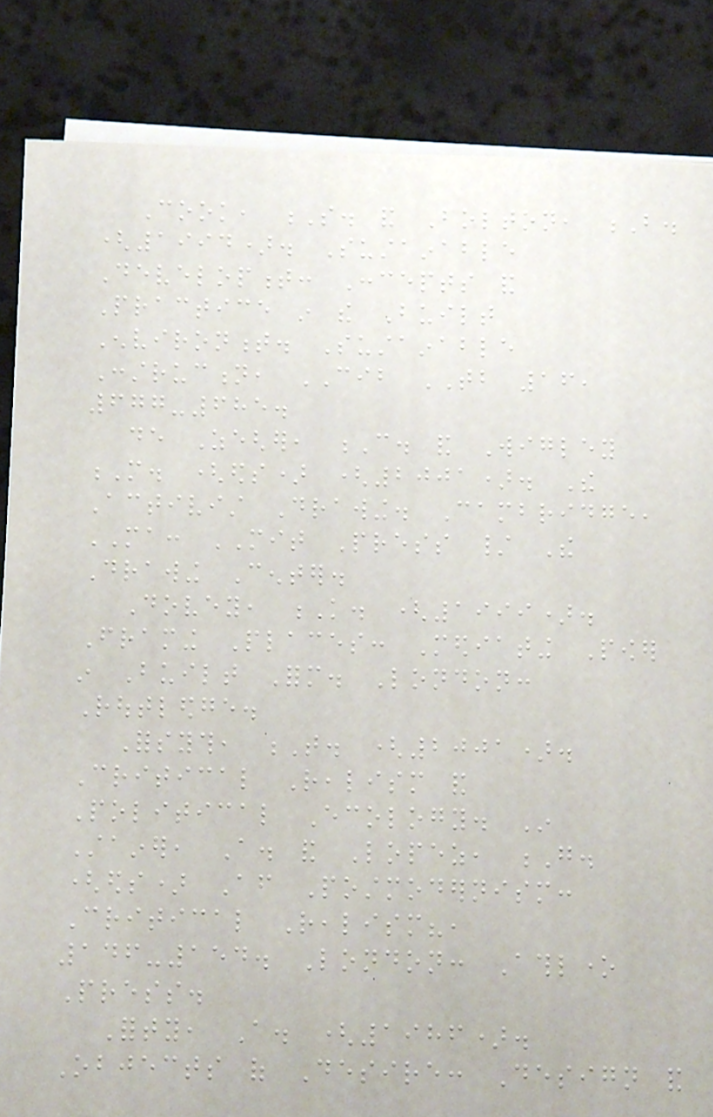Cook, S. and Bolton, B.
(1994). Sustainable
Development: Concepts and
Practice in the Built
Environment. Sustainable
Construction, CIB TB 16,
677-685.
de Zegher, C. and Wigley
M. (eds) (2001). The
Activist Drawing. Cambridge,
MA: MIT Press / The
Drawing Center.
Dovey, K. (1999).
Framing Places: Mediating Power
in Built Form. London:
Routledge.
Forsyth, T. (2001).
Critical Realism and
Political Ecology. In
Stainer, A. and Lopez, G.
(eds) After Postmodernism:
Critical Realism?,
146-154. London: Athlone
Press.
Forty, A. (1986).
Objects of Desire: Design and
